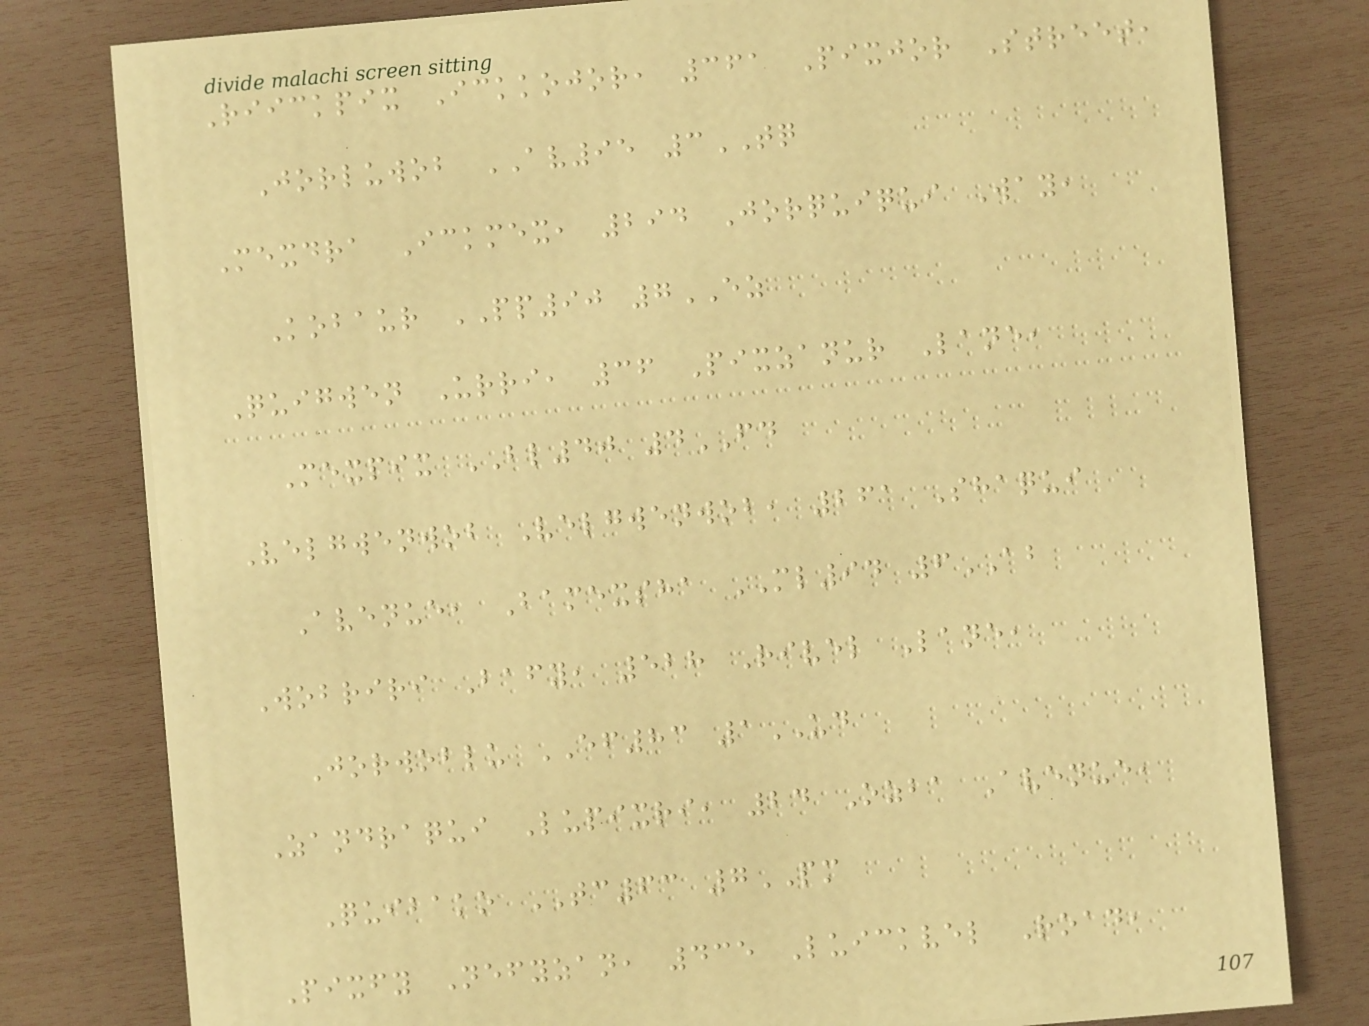Riickpix Ickkojor, 361 Pixjor Street,
Jorluwob AV95 3TQ
Mexdra Ickmex, 294 Jorquiqui Way,
Kobaur PP90 7EZ
Quigwen Urri, 36 Pixzanur Lane,
Mexpix BL40 4FD
Velgwenwob Velgwenwob, 261 Shaqui
Avenue, Bamexsha ML94 6AB
Wobriri Bafy, 528 Rivel Lane,
Jorwoblu EF83 1UD
Zandraqui Lupixri, 24 Ozba Avenue,
Quibako TC63 7PM
Pixfy Nefyzan, 435 Luickvel Road,
